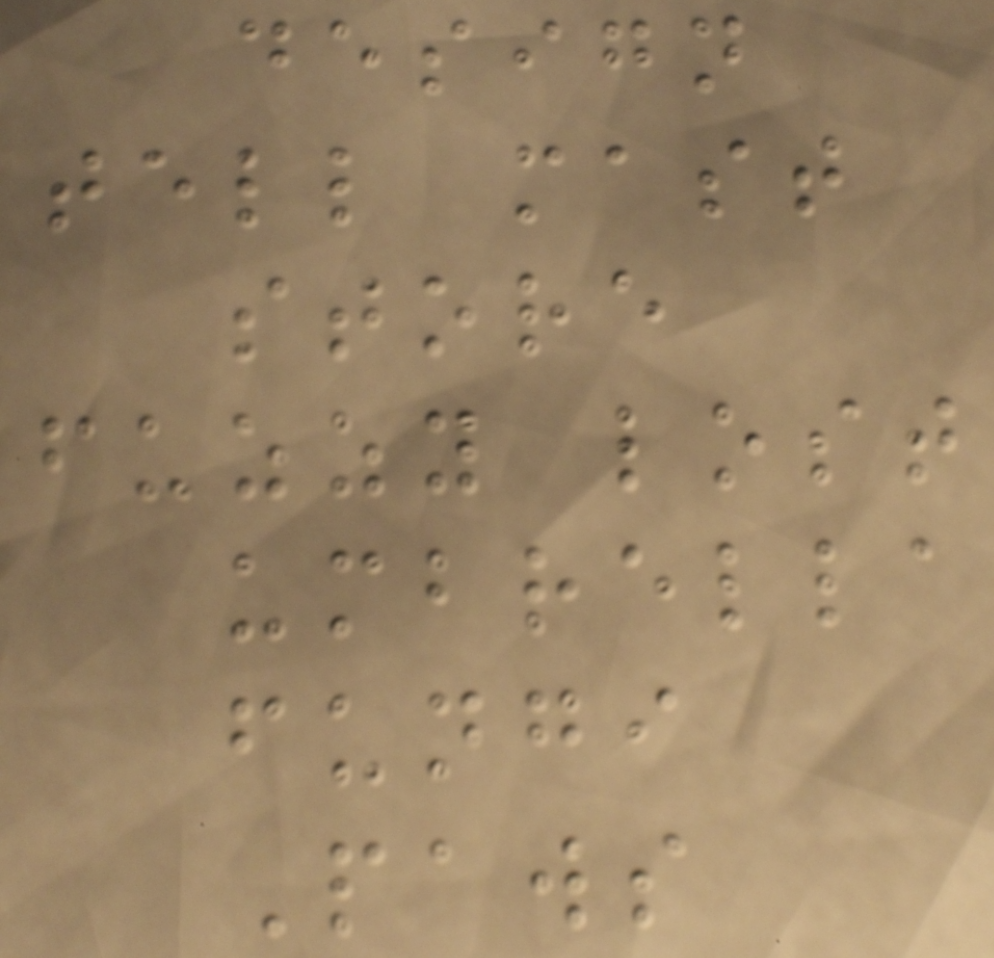design
tell mast
store
fuzzy lost
umbrella
fungi
Paws
